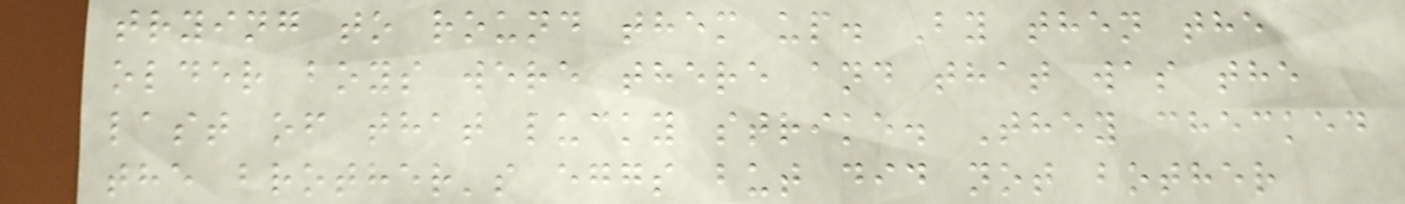trying to round them up. By then the
older boys were there and that was the
last of that lucky strike. They checked
the brother's eggs but did not bother
